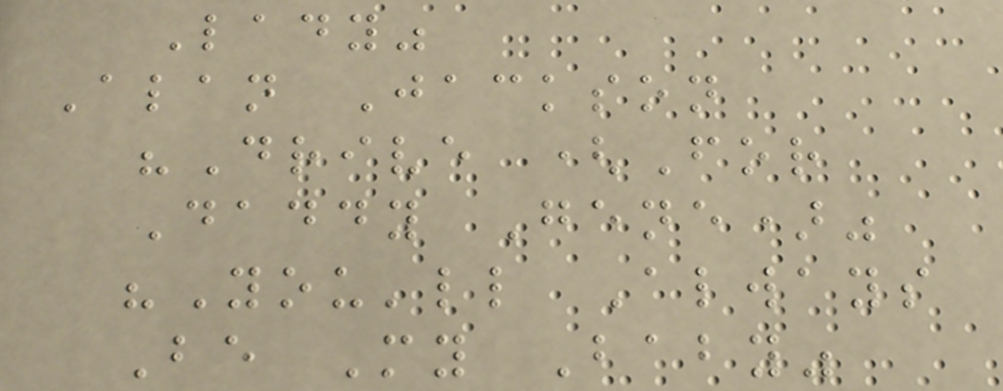Lady"
Alan Jackson
"Drive (For
Daddy Gene)"
"You'll Always
Be My Baby"
